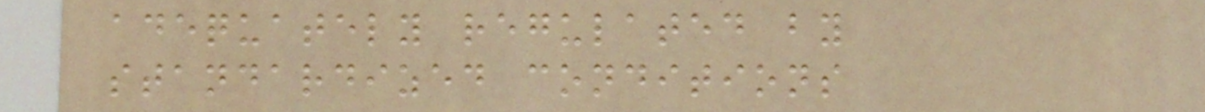adequately regulated by
standardized conditions
